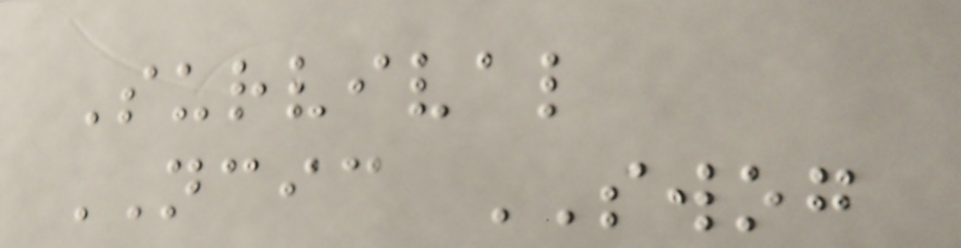Survival
NCIC SWOG
